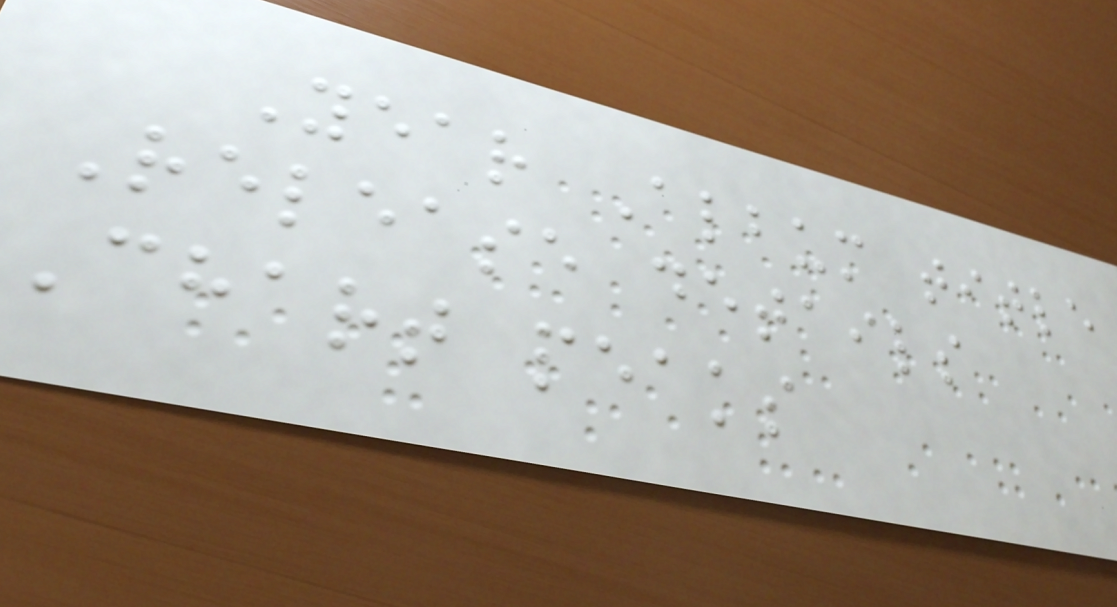Year Album title
Release details
Chart peaks
